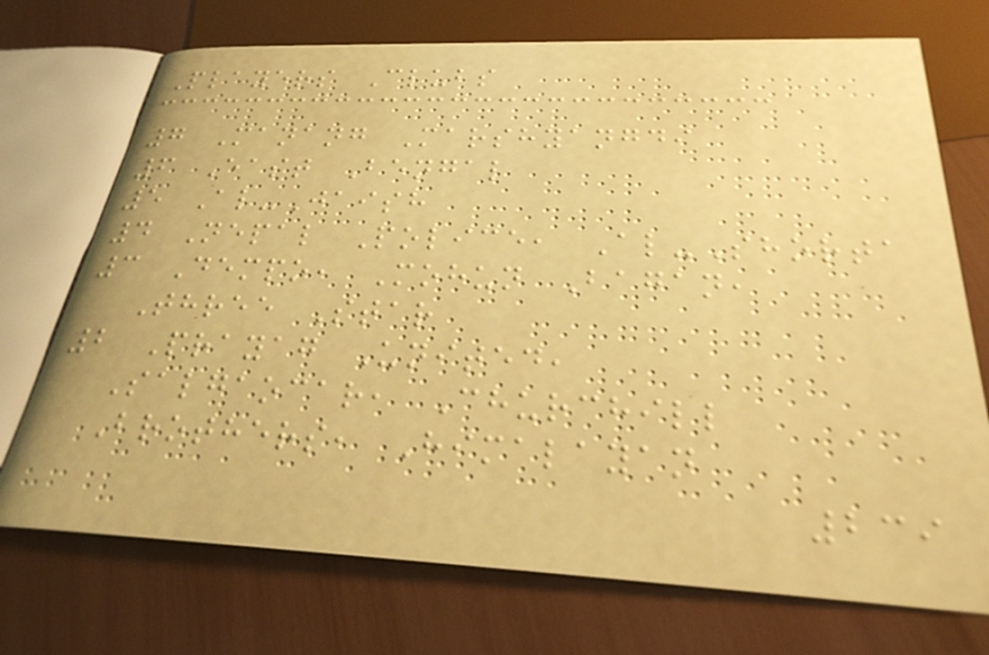Players Clubs
7 Manang Marshyangdi
6 East Bengal
5 Al-Jaish
4 Nepal Police, Al-Shorta
3 Dempo, Mohun Bagan,
Three Star
2 Prayag United,
Salgaocar, Churchill
Brothers, Himalayan
239
